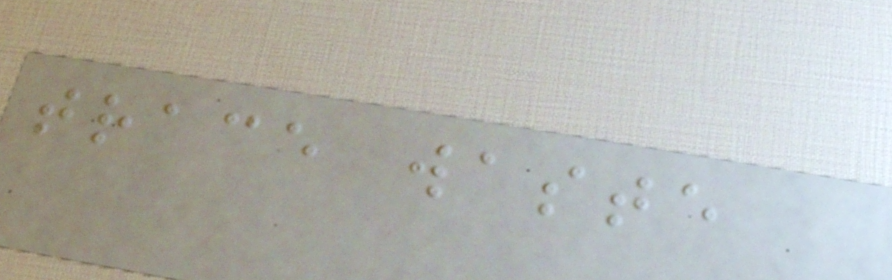trace waste
